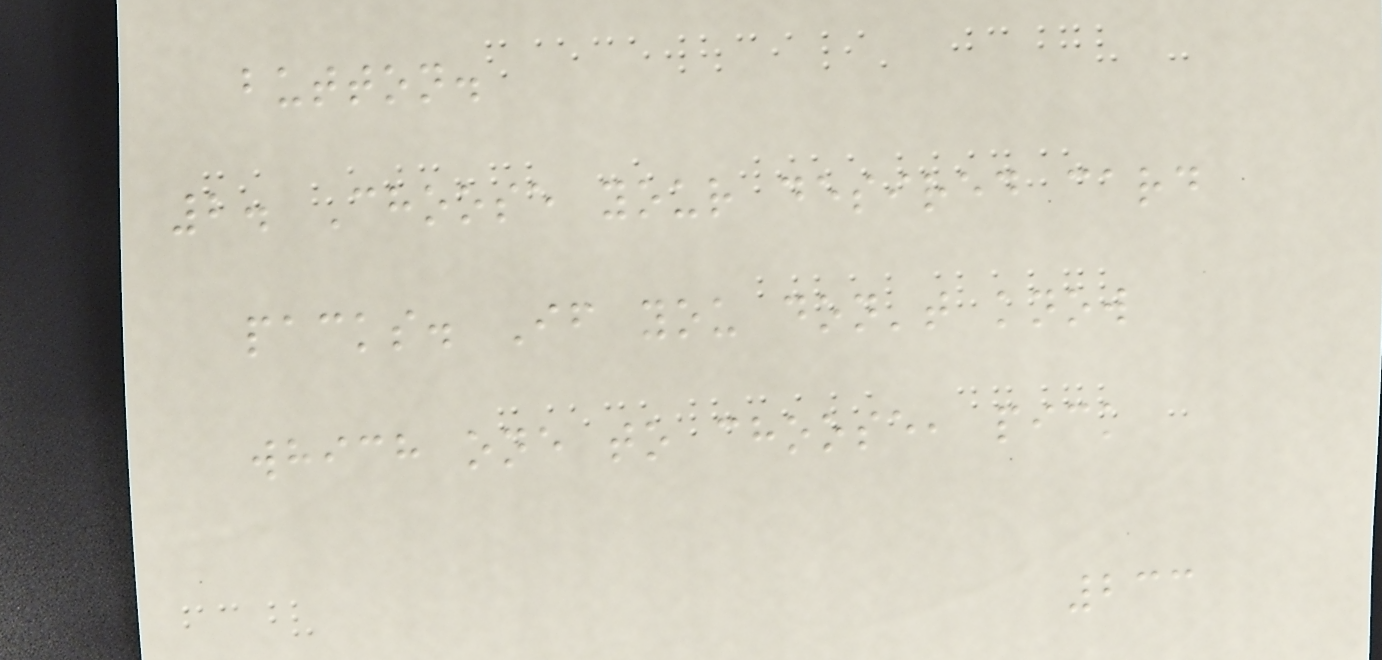button.
2. Choose your desired card
packs. If you don't know
which one to choose, pick
233
